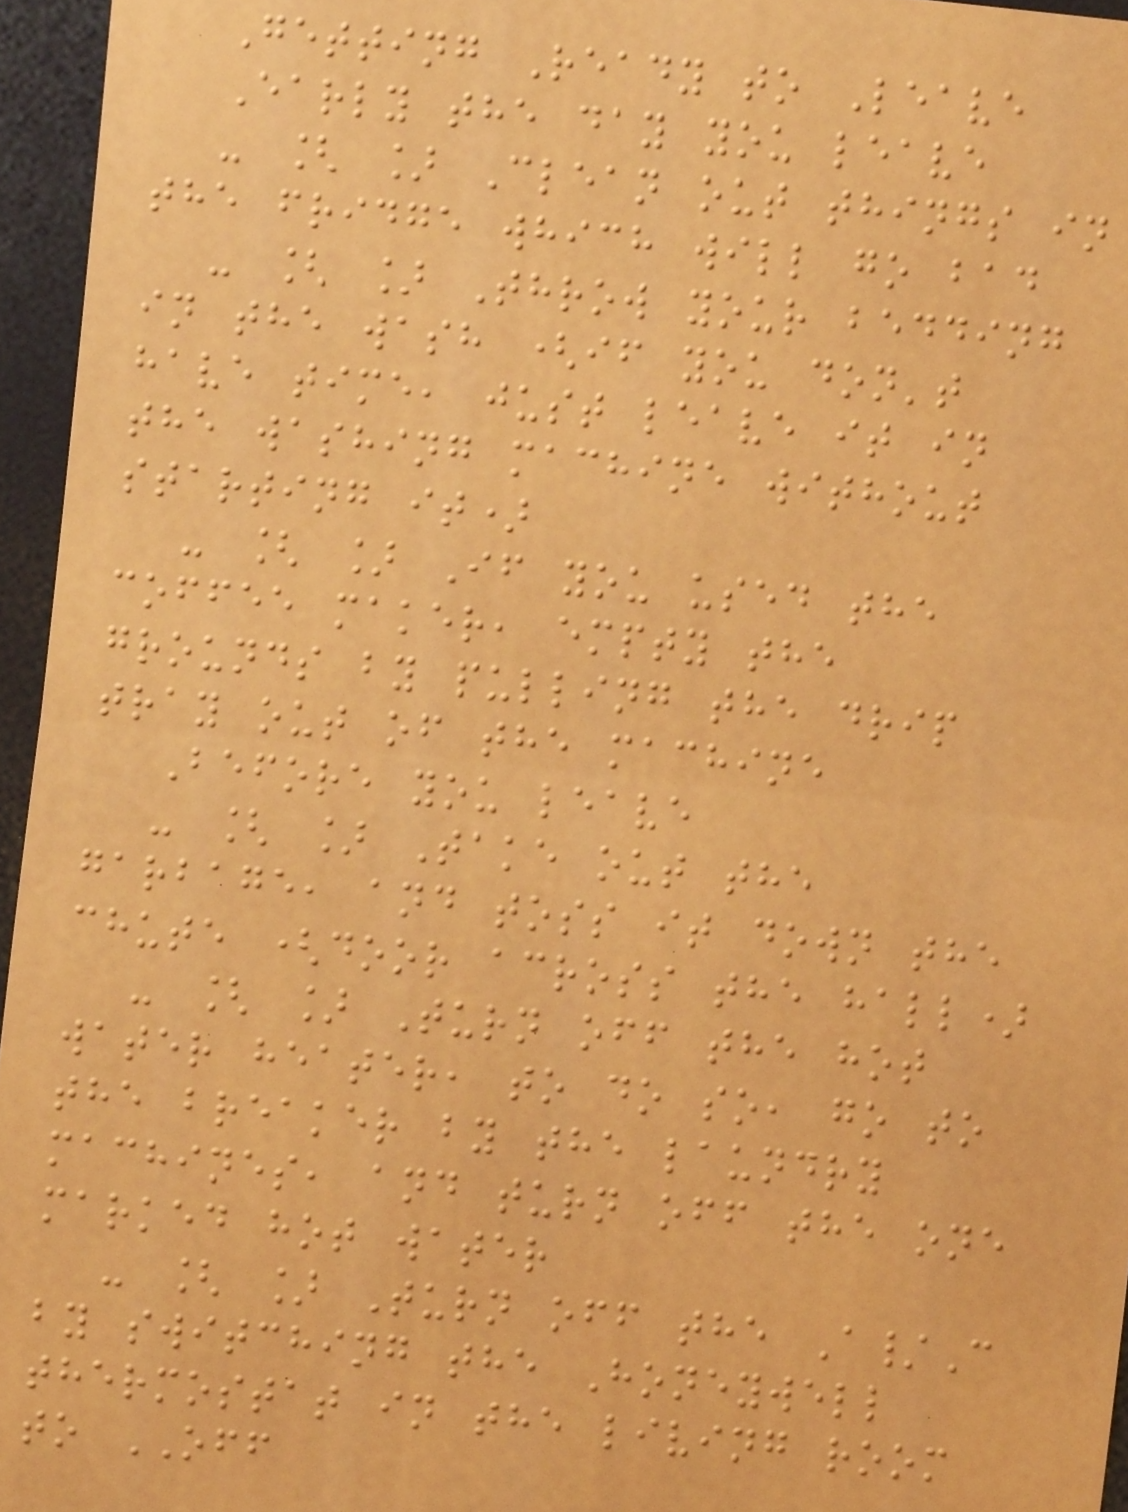Getting Ready to Leave
Early the day you leave
- [ ] Clean out things in
the fridge which will go bad
- [ ] Throw your bedding
in the wash (if you don't
have time, just leave it in
the washing machine without
starting it)
- [ ] If you used the
coffee maker, empty the
grounds by pulling the drip
tray out of the machine
Before you leave
- [ ] Take out the
garbage, and toss it down the
chute (door across the hall)
- [ ] Turn off the hot
water heater, to do so, go to
the breaker by the laundry
machines, and turn off the one
marked hot water
- [ ] Turn off the A/C
by switching the Honeywell
thermostat in the living room
to OFF
